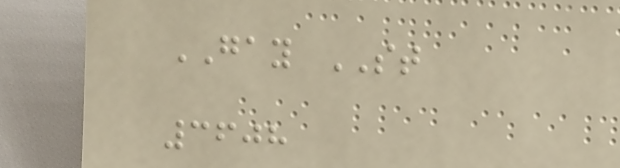GAY ST
3608
